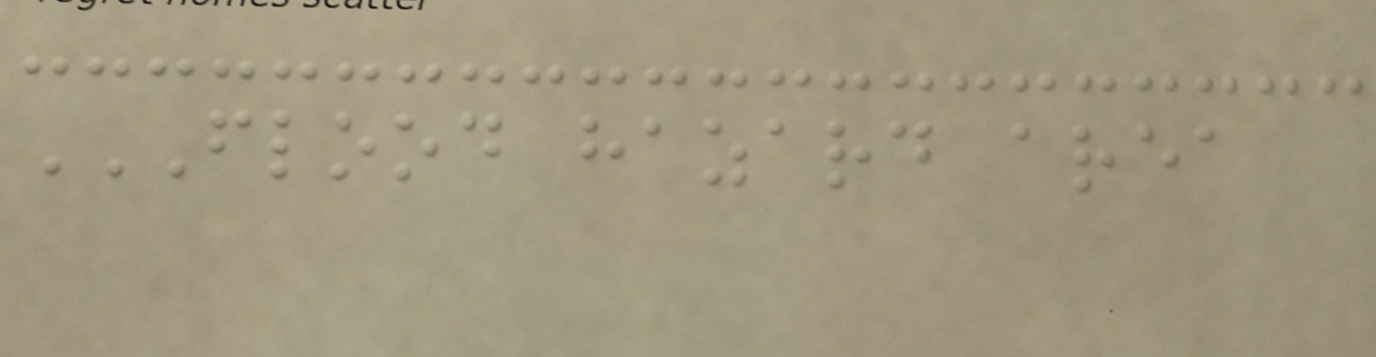FLOOD HAZARD AREA
